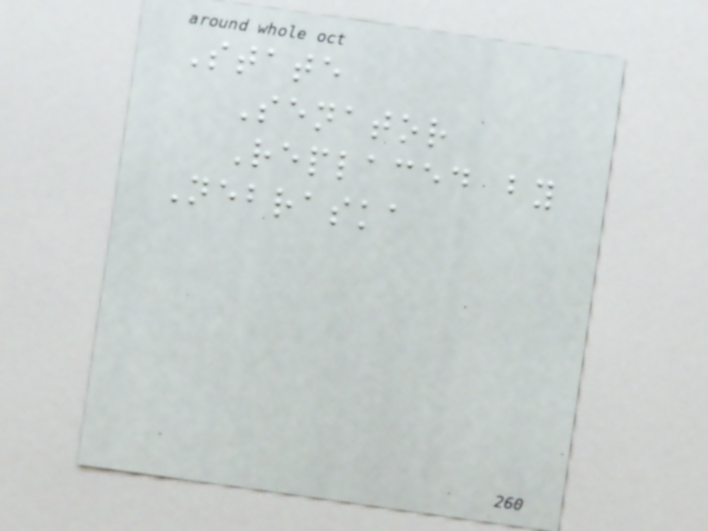State
Senator
Replaced by
Nebraska
